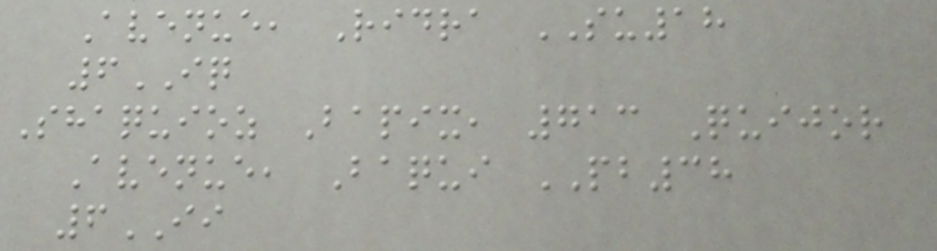Avenue, Ridra SU18
6IQ
Shaquioz Bapix, 713 Quijor
Avenue, Baqui PB38
6II
